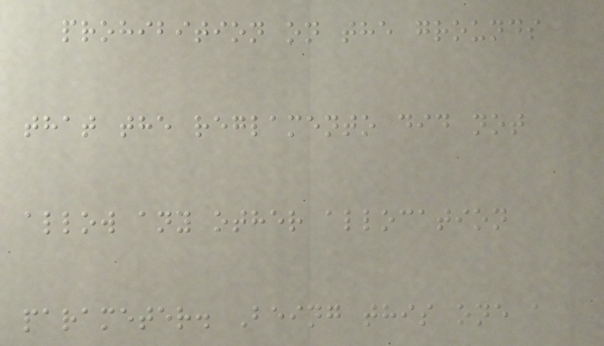prohibition on the grounds
that the reglamento did not
allow any other allocation
parameter. Being this one a
